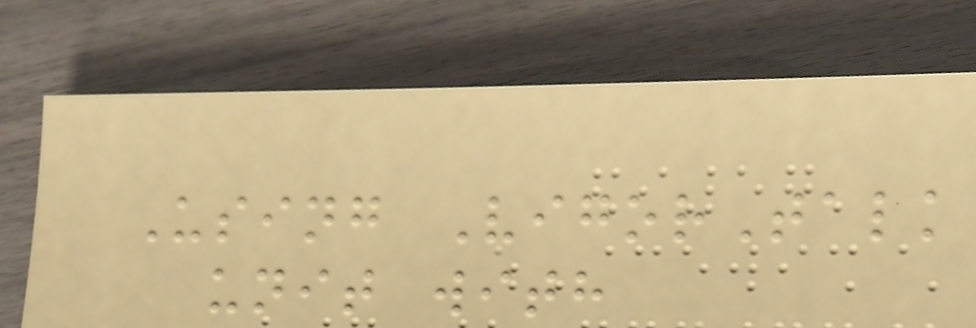Using VigorTalk
unit with
